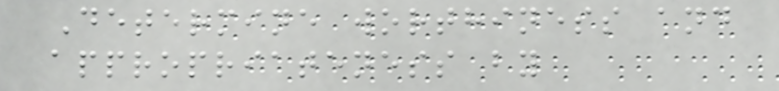Determine worthiness and
appropriateness by
